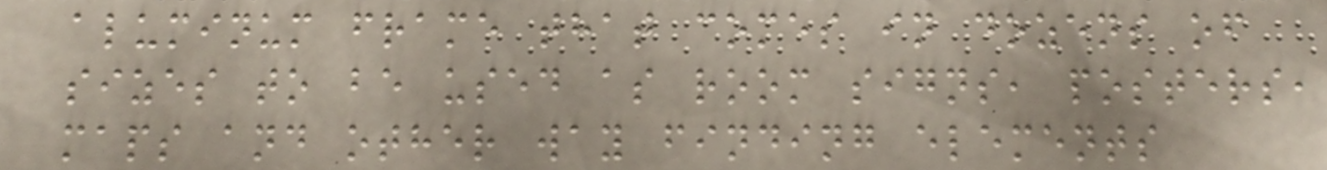aluminum frame that comes in dozens of
sizes to be used as room signs, posters,
maps and other way finding elements
